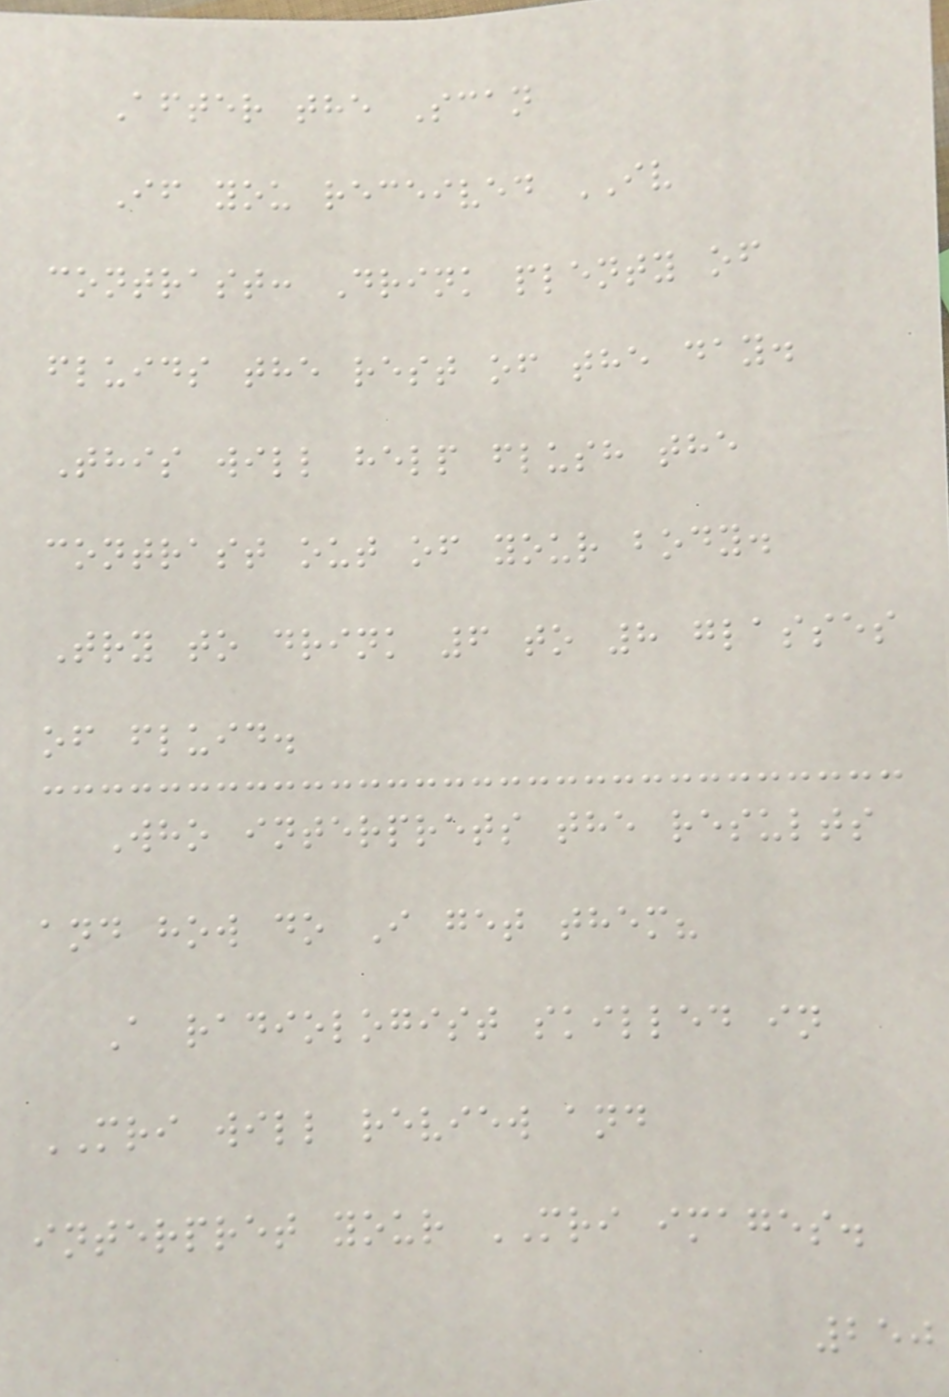After the Scan
If you received IV
contrast: Drink plenty of
fluids the rest of the day.
This will help flush the
contrast out of your body.
Try to drink 6 to 8 glasses
of fluid.
Who interprets the results
and how do I get them?
A radiologist skilled in
MRI will review and
interpret your MRI images.
250
